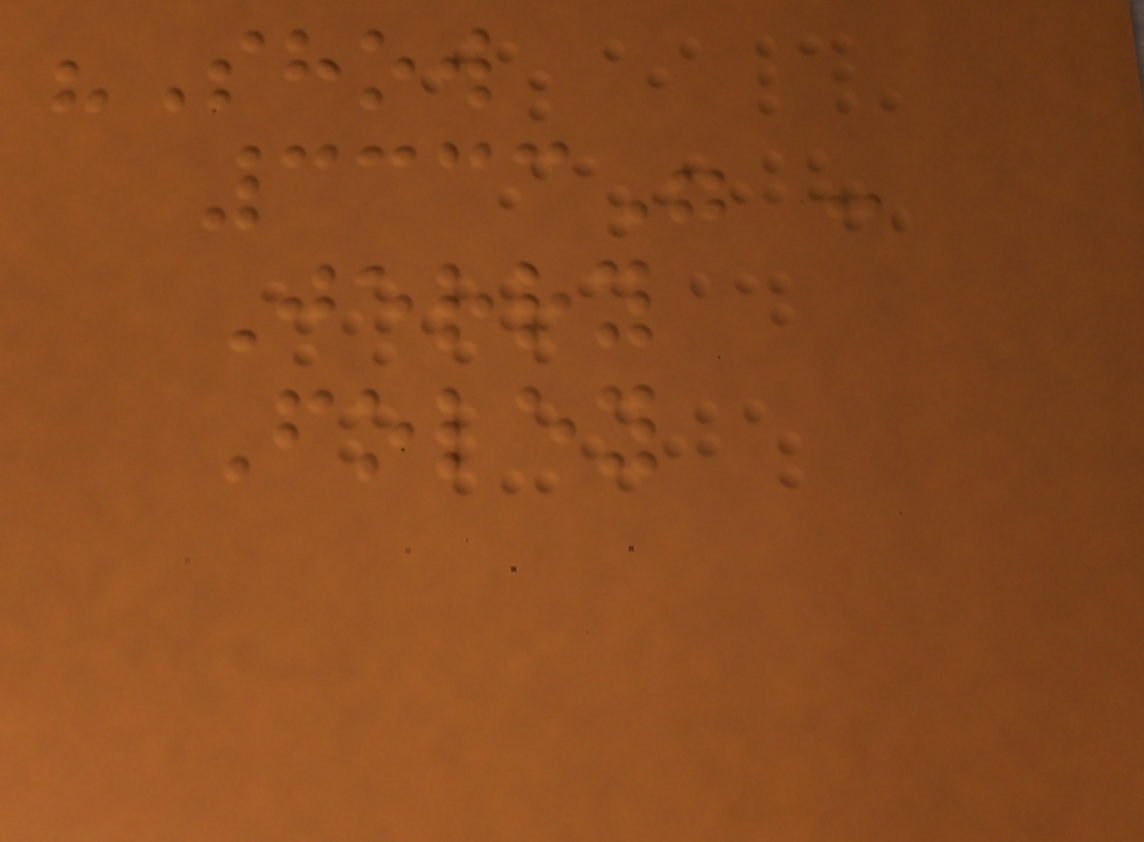"Show
3333" -
Jerry
Foley
